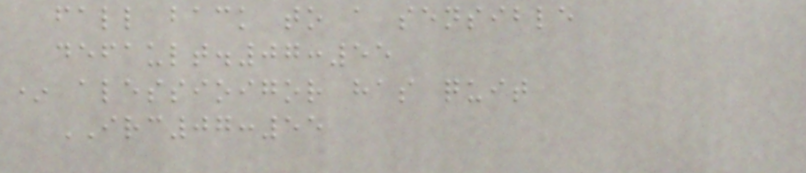fall back to a sensible
default.07:55
* alessioigor has quit
IRC07:55
